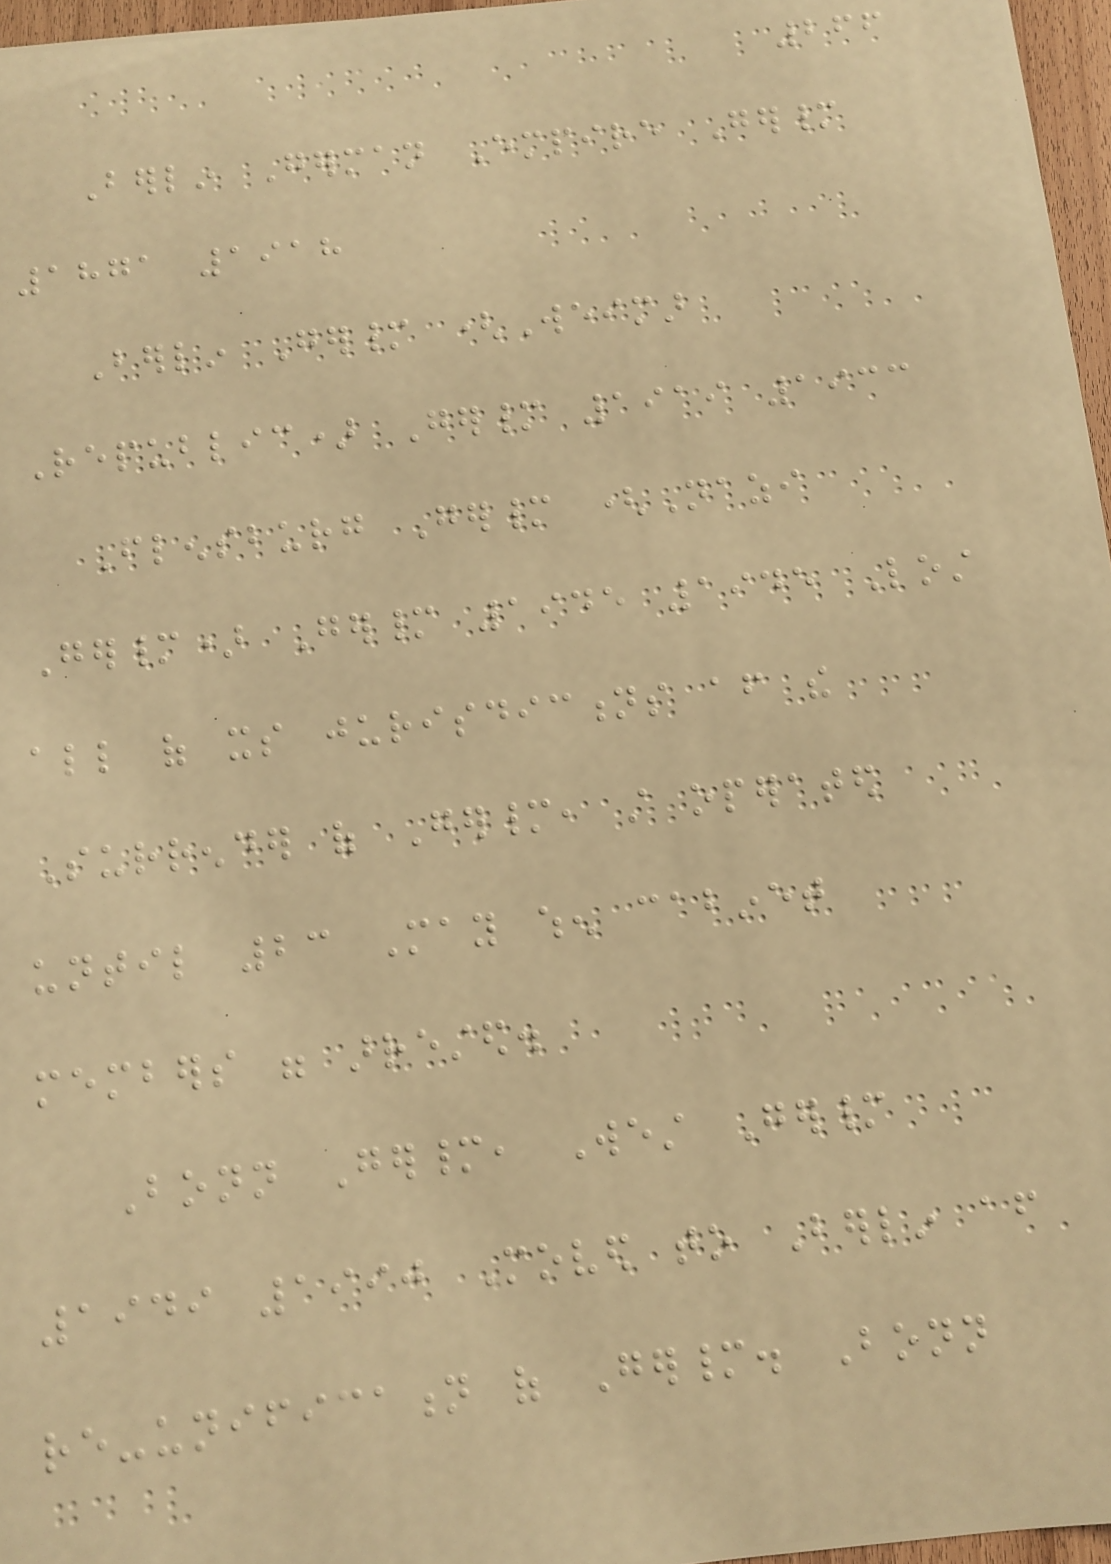266
Berlin German Empire Germany
1871 1918
Berlin Germany (Weimar
Republic) Germany 1919 1933
Flensburg Germany (Nazi
Germany) Germany 1945 1945 Lost
all of its jurisdictions after the
Surrender of Germany, still operated
until 23 May when cabinet
members were arrested.
Bonn Germany, West Germany
1949 1990 Moved to Berlin after
re-unification of Germany. Bonn
